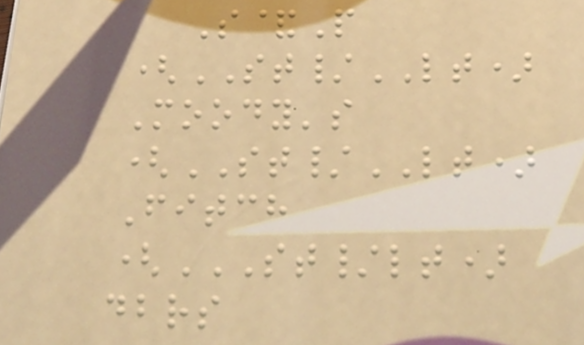S&P
(ST/LT)
Moody's
(ST/LT)
Fitch
(ST/LT)
DBRS
